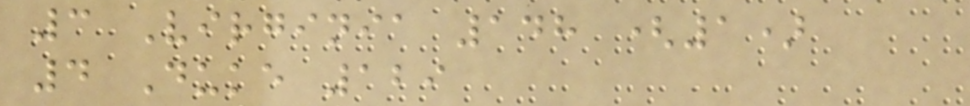3 Virginia 148 (1)
4 Duke 129
